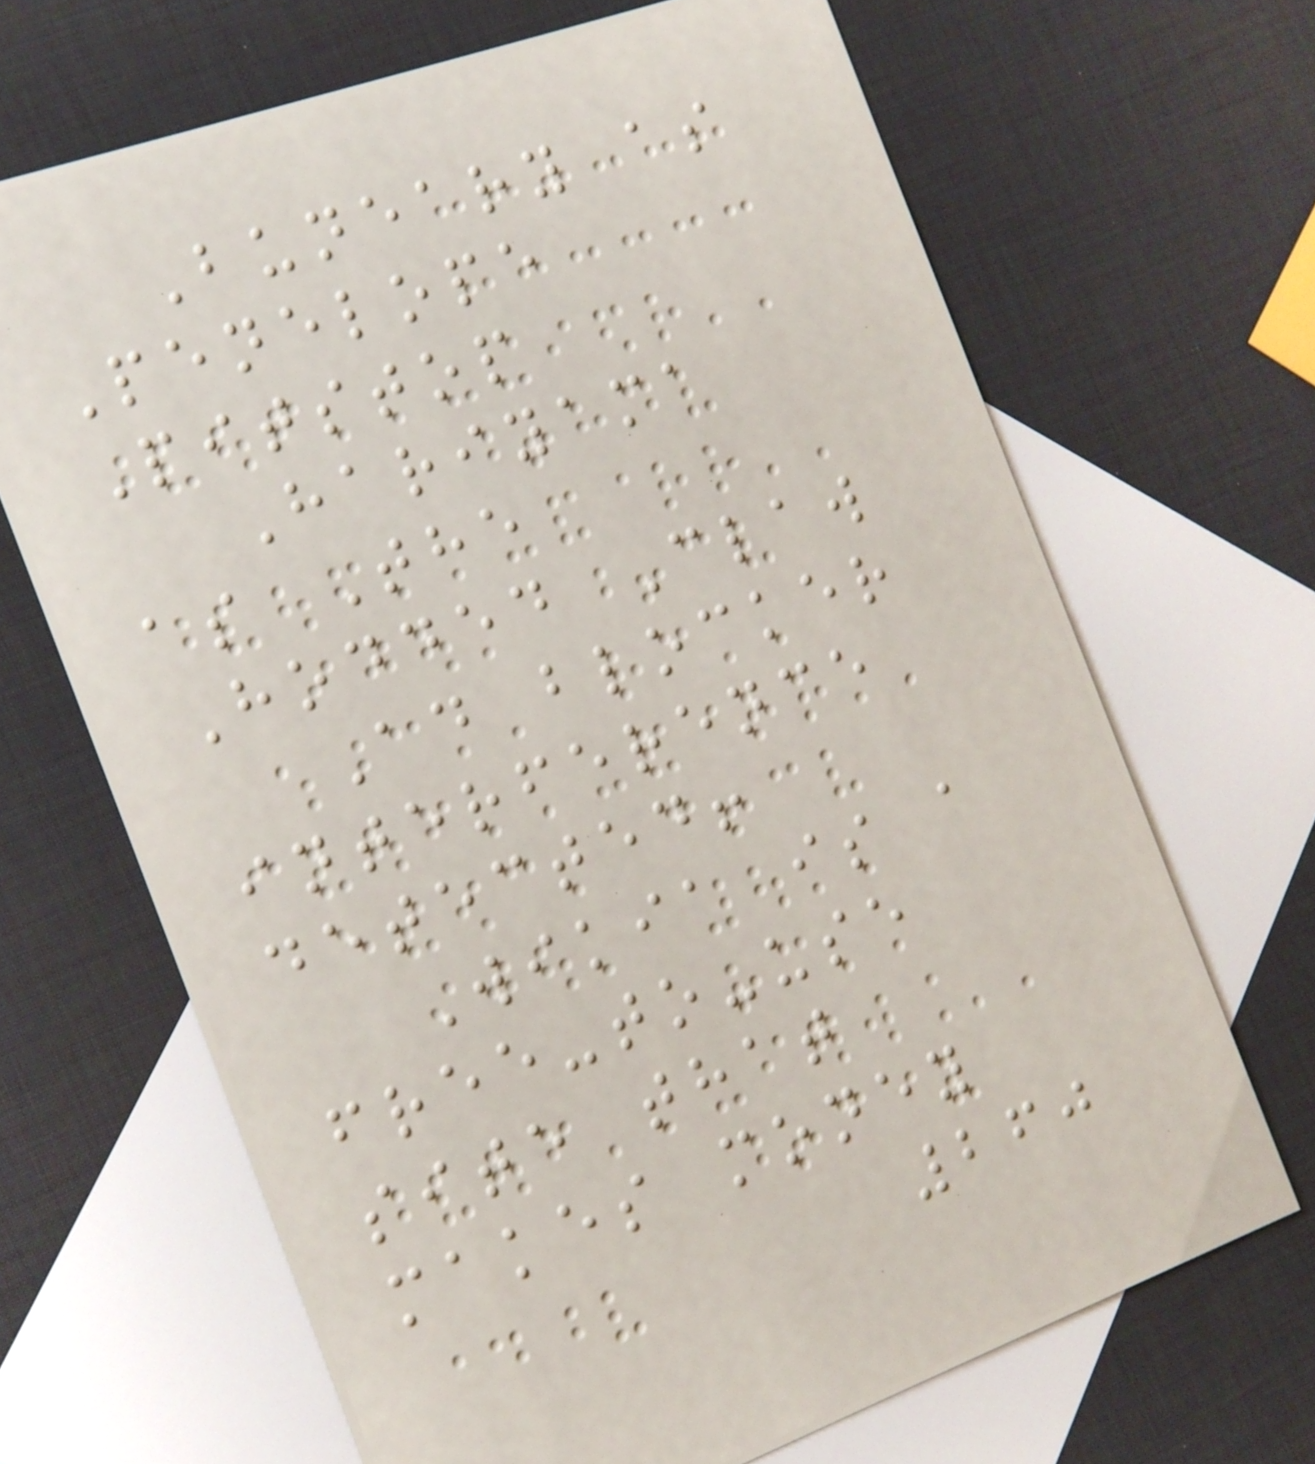Buneary as
Penelope
Pitstop
Hariyama
as The
Hodded Claw
Ad blocker
interference
detected!
Wikia is a
free-to-use
site that
makes money
260
